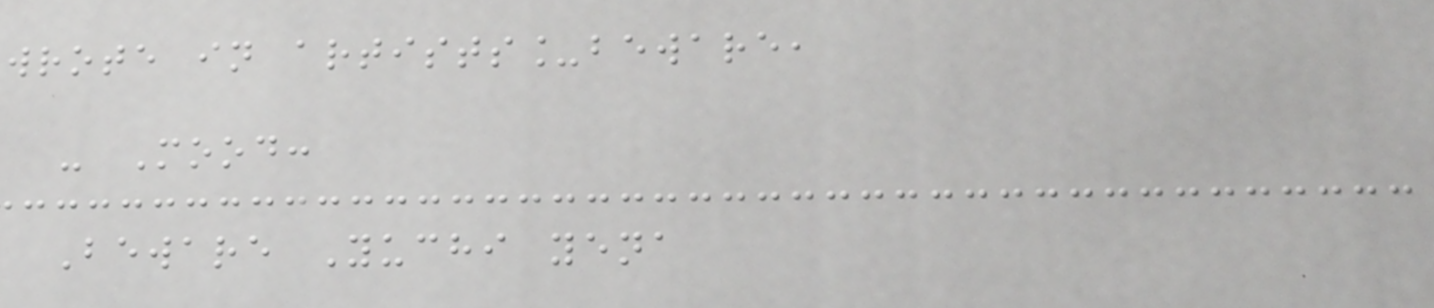wrote in artists_beware,
- Mood:
Beware Yuchi yena
